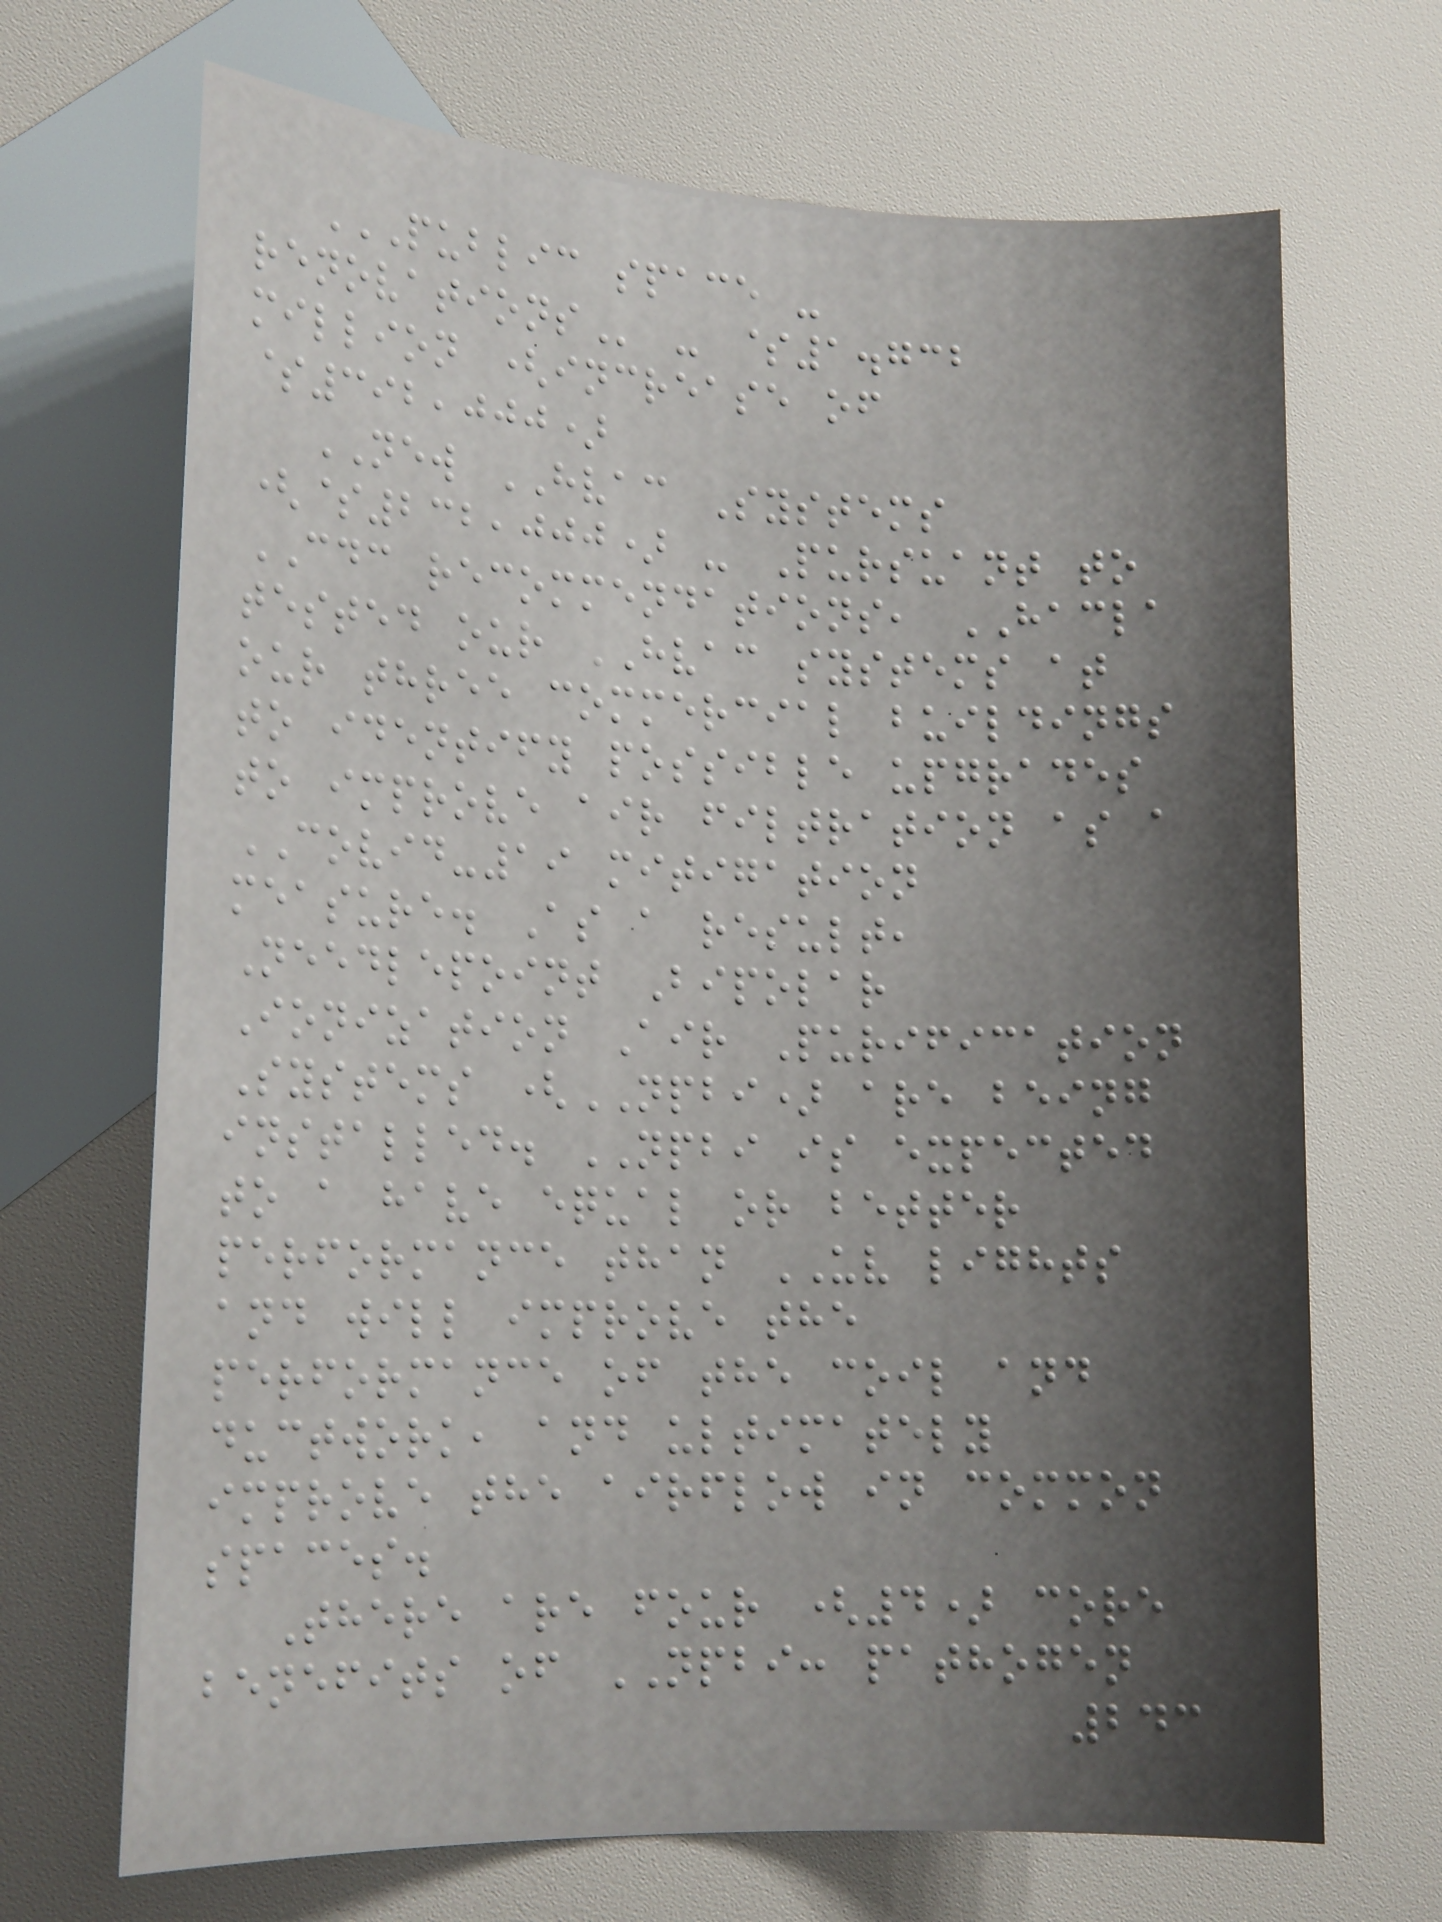PUBLIC SPACE -
RENOVATIONS - $1.732
million (increase of
$392,000)
NEW HVAC Systems
($232,000) - Pursuant to
CDC recommendations, HACLA
tested our HVAC systems at
our three commercial buildings
to identify possible upgrades
to improve air filtration as a
COVID-19 mitigation
measure. As a result,
Needlepoint Bipolar
Ionization Air Purification
Systems (NPBI) are being
installed. NPBI is expected
to a have equal or better
performance than UV lights
and will improve the
performance of the coil and
ductwork, and ultimately
improve the airflow in common
spaces.
There are four (4) core
benefits of NPBI: pathogen
243
